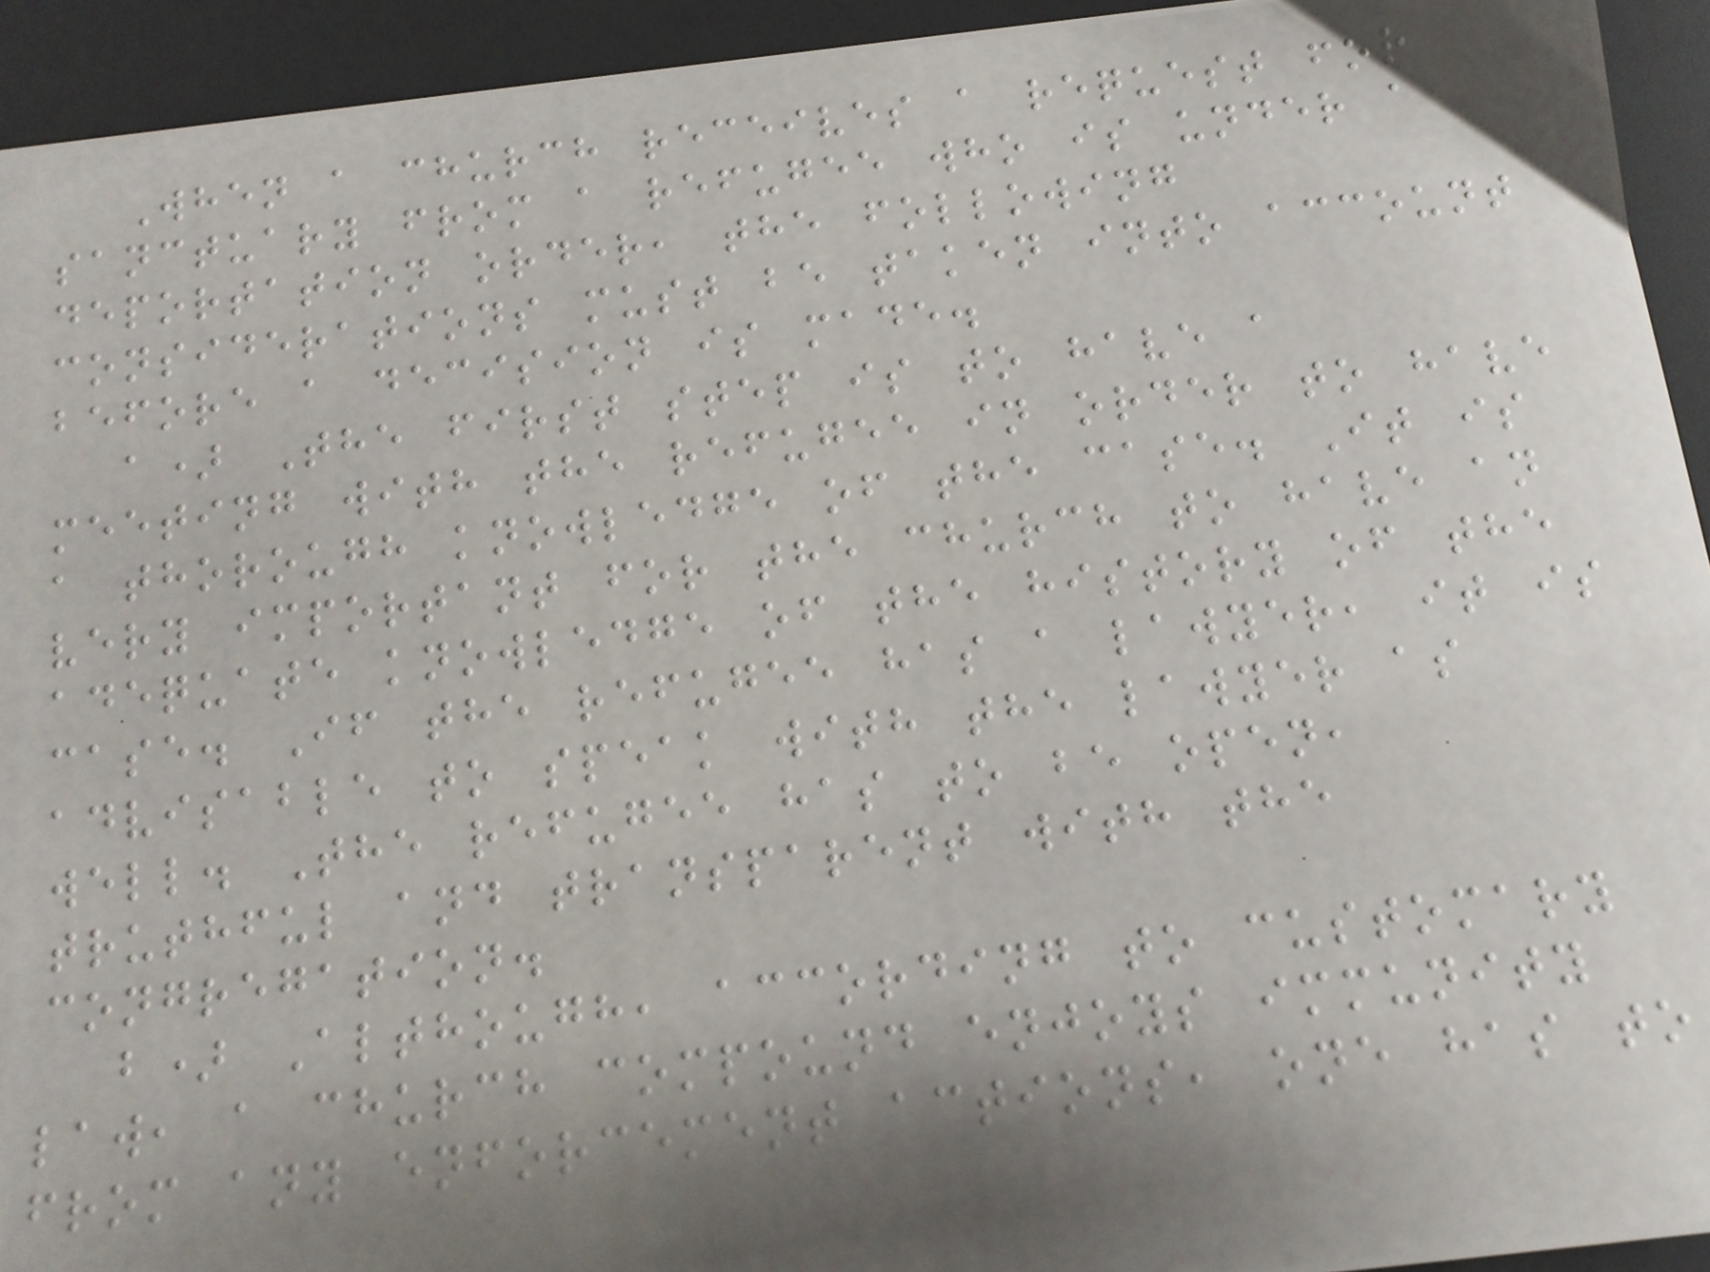When a church receives a request for
sanctuary from a refugee who is under a
deportation order, the following
considerations must be taken into account
before a decision is made.
a) The first step is to have a
meeting with the refugee in order to have
a thorough knowledge of the case. It is
very important for the church to have an
adequate knowledge of the history of the
case. If the refugee has a lawyer, it is
advisable to speak with the lawyer as
well. The refugee has to be open,
truthful and transparent with the
congregation.
b) Although, according to customary
law, a church compound enjoys immunity
from any enforcement actions, one has to
